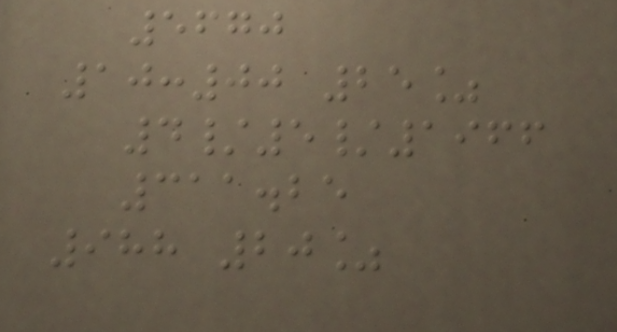5670
10:00 25%
4/5/1966
311.25
988 20%
